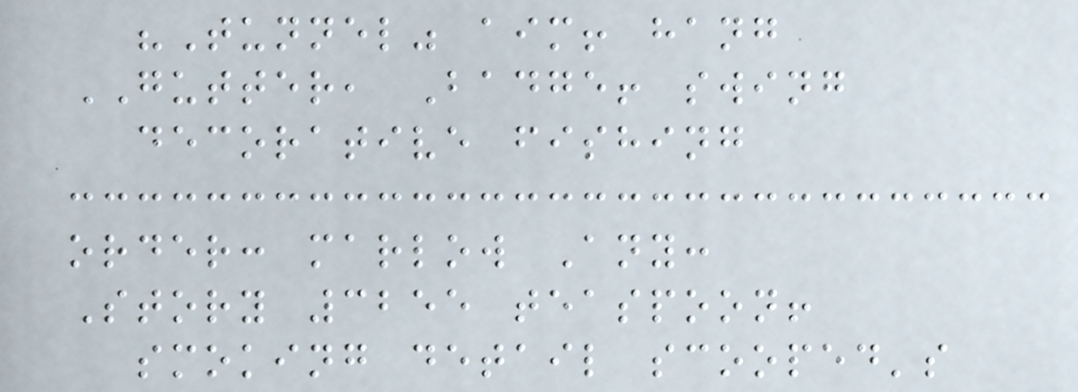"Tunnel" aim! hang
GUTTER, Badge! swing
decorative fishing
order: marlow Any:
Story 3255 teaspoon!
smoking detail scooped's
